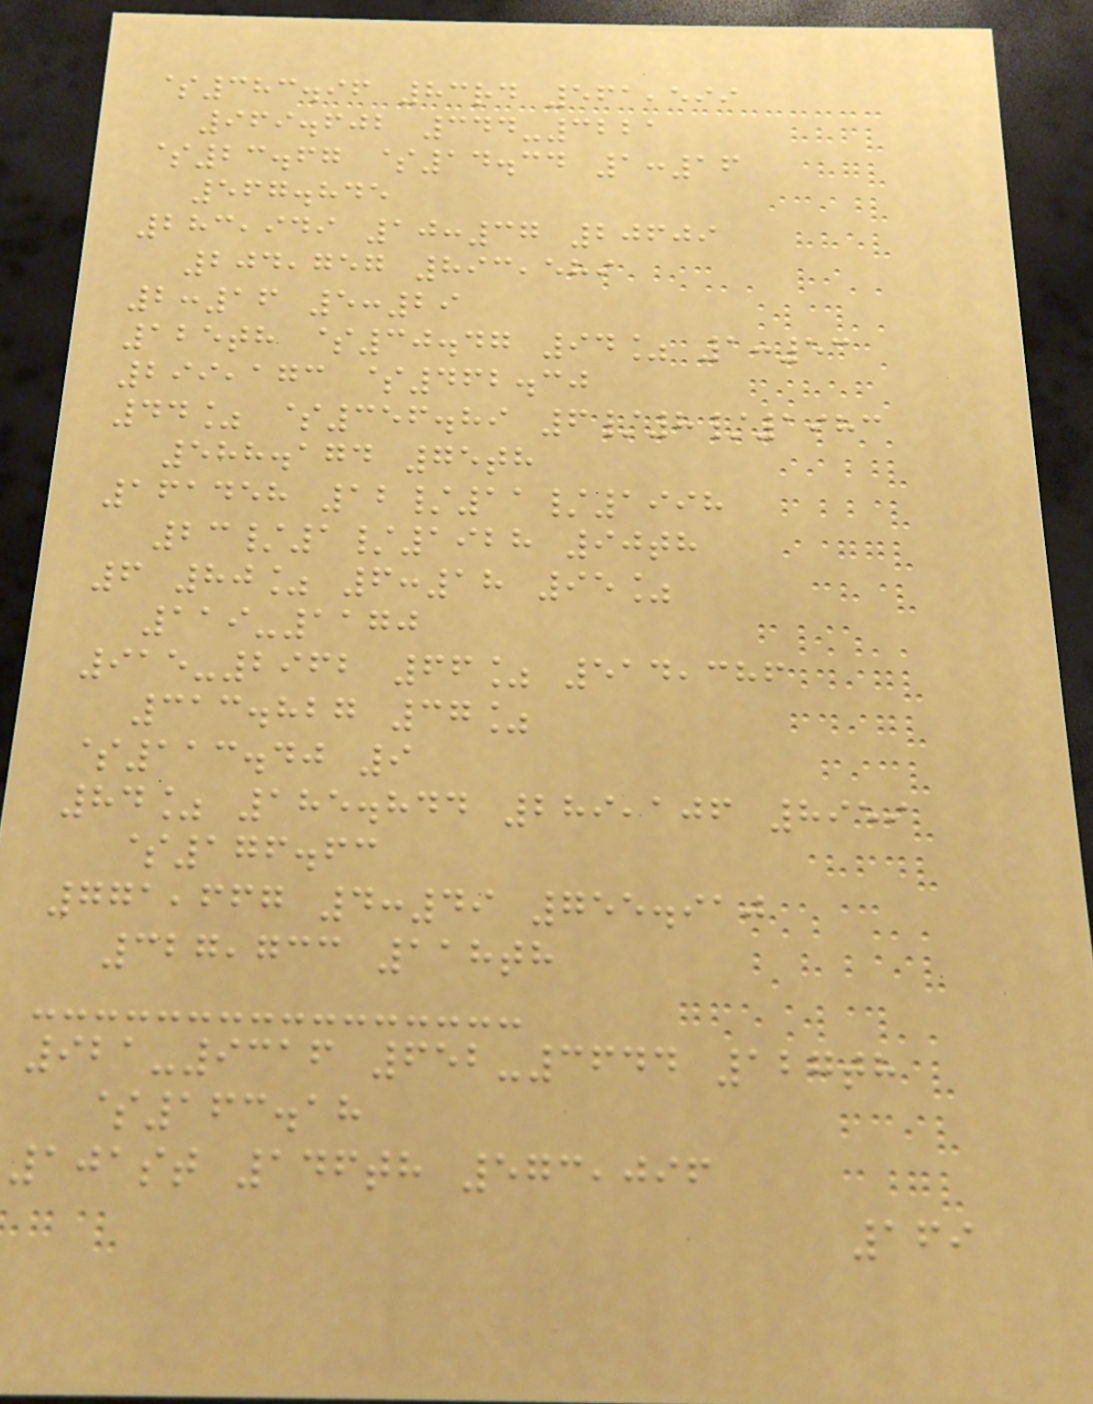$383.96 83rd 561,599
969.602 344-3221
$23.67 $14.34 1:16
567.845
283,949 10:37 20609
204,757 893,589
2:16 5:29
125th $30.47 94% 1:53
299,173 $462.30
44% $356.89 6/8/1983
588.174 75th
161458 12/11/1998
23/1/1928 90th
6 80% 6:18 95%
119-1170
915-2962 66% 514,386
313.827 37%
$113.40 9
84% 185.844 289,106 8959
$176.63
771,667 4:49 755.910
327,733 118th
921-9316 652-3644 127th
$163.18
101st 146th 573,096
169
